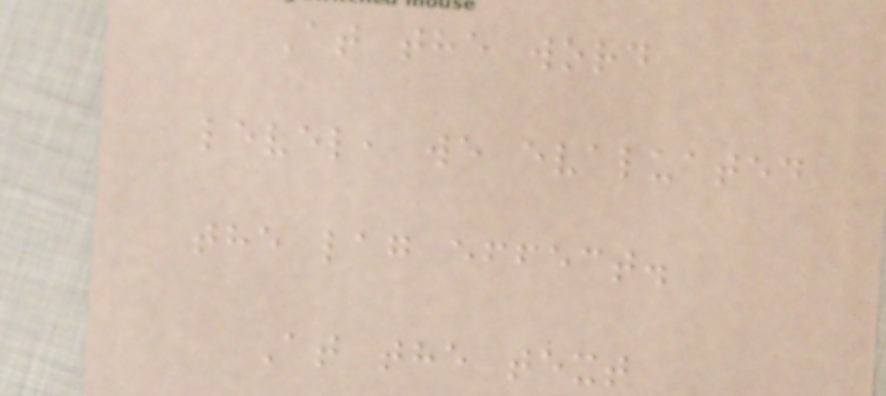At the word
level, we evaluated
the lag effect.
At the text
